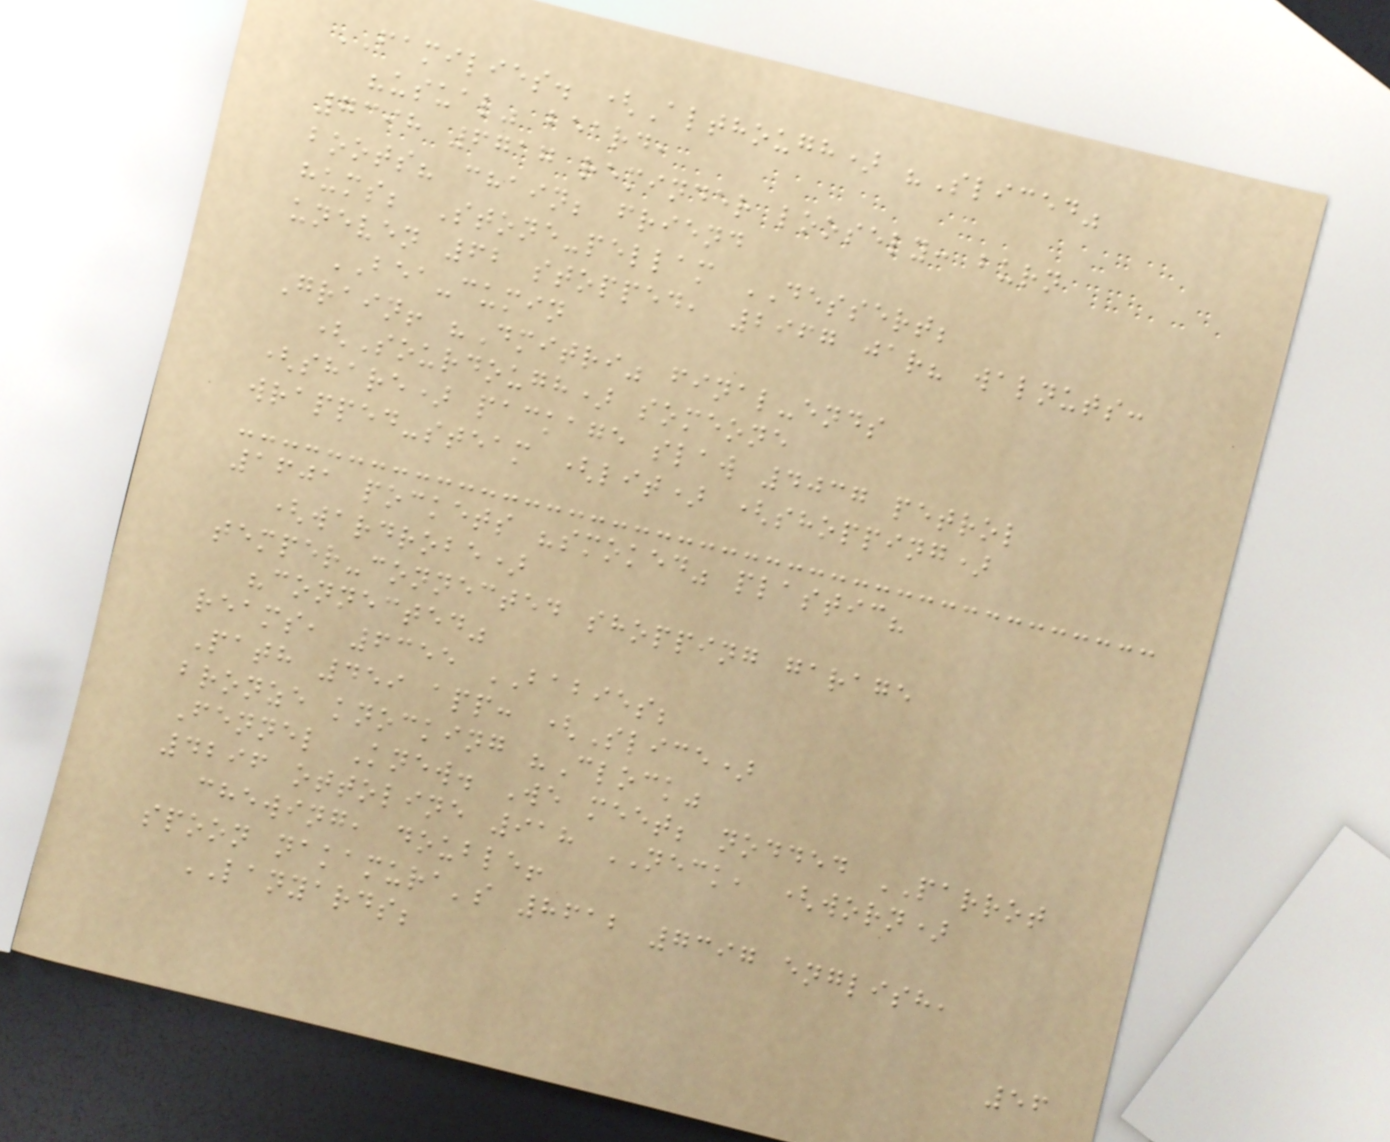FAMILIES. (Although) "Sliced"
"usual" beard,
7398 6717 reminder loosely: burn
boots? chain; friend
hums; Stone-pellam DESSERT;
uneven 62 stopped, 2967 jar? walnuts:
BEA-cumin
Grain! "Dmitri" final-ends
(Sourdough) someone
(share) package slaw 4037 petrol
wrapped-steam (lit) (shopping)
1601 pockets "smoked" plastic?
(wardrobe)
temper-connected shopping garage
"connected"
reams, 6355 BABIES;
Path 459 app: (Slice)
bronze knocking "Clock"
Fennel Knew. We meet; nodded PARROT
4296 ottoline 918 NECK, (worn)
chewing, double!
spoon nakamura's 8612 7397 english,
LANYARDS;
56
